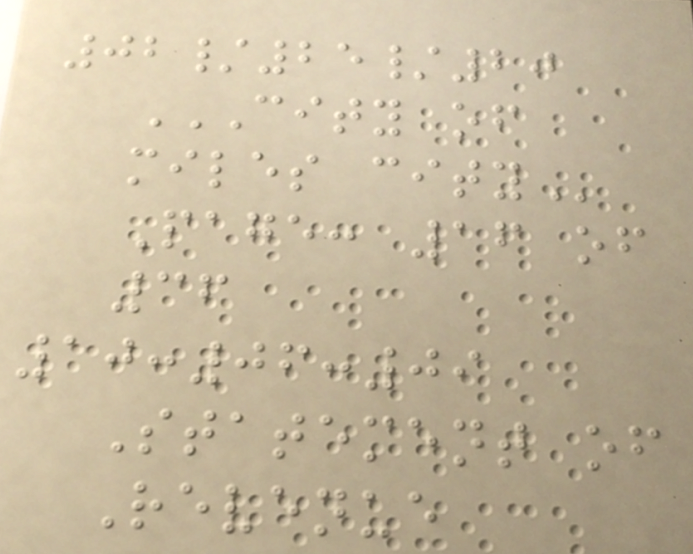02/25/20
CITY OF
MILES CITY
Page: 16 of
36
10:06:09
Statement of
Revenue
